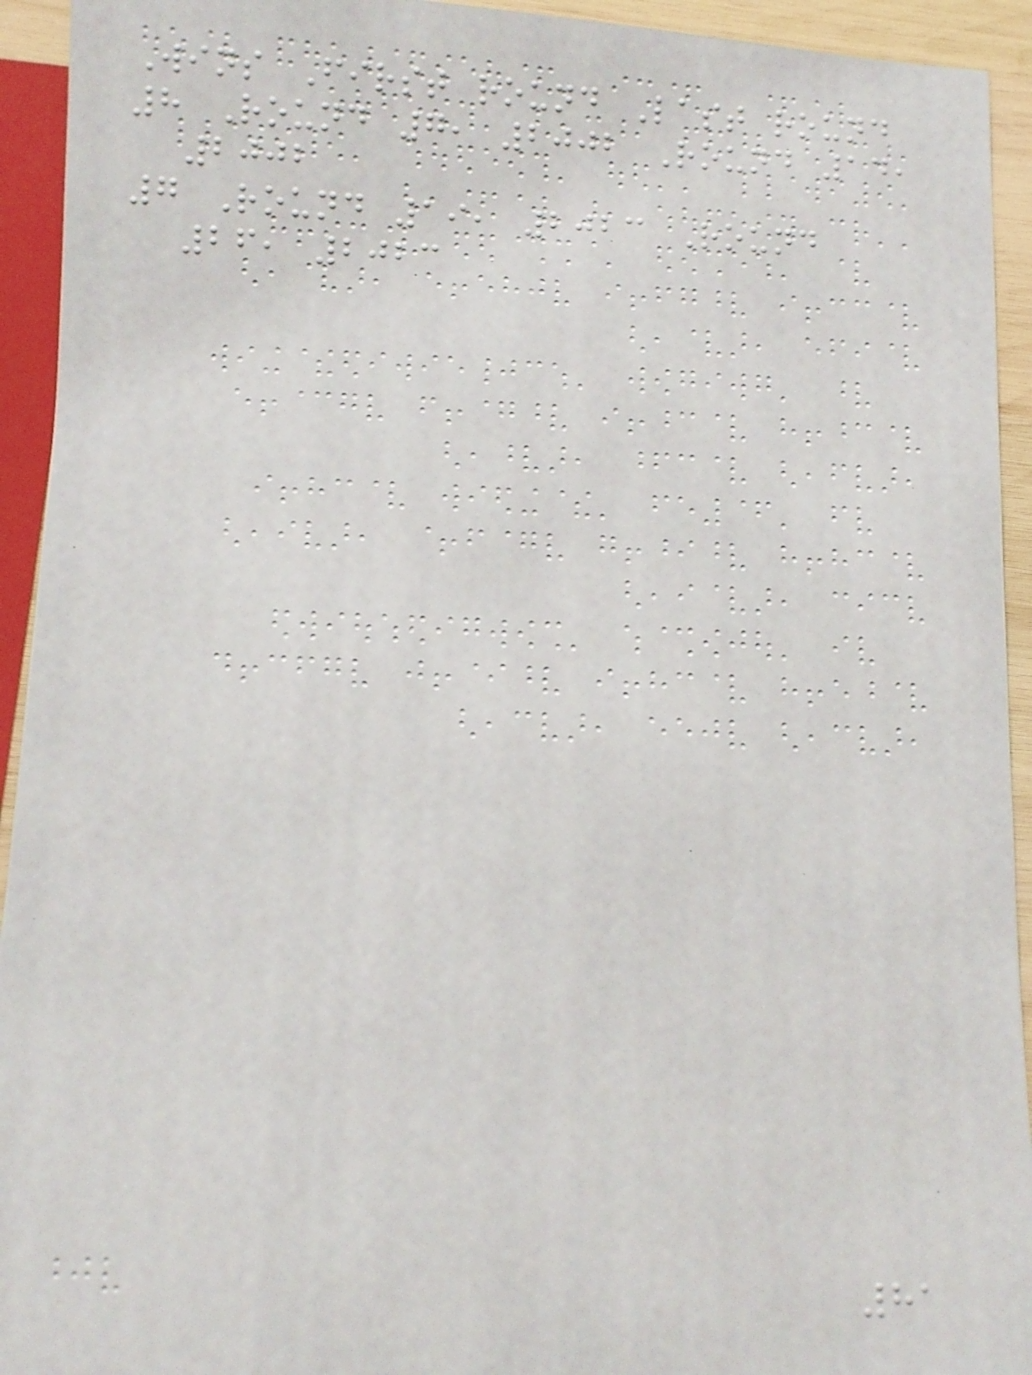Wins First round Last round
8 Round 7, 2002 Round 14,
2002
7 Round 19, 2023 Round
26, 2023
81
